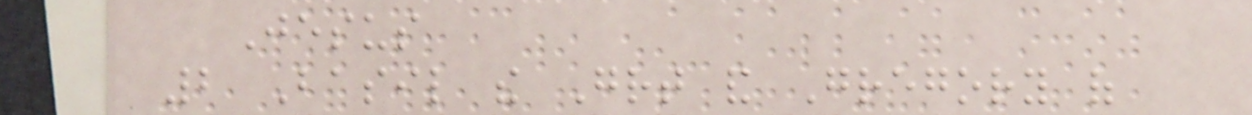Jesus
2 Basil the Great and Gregory of
